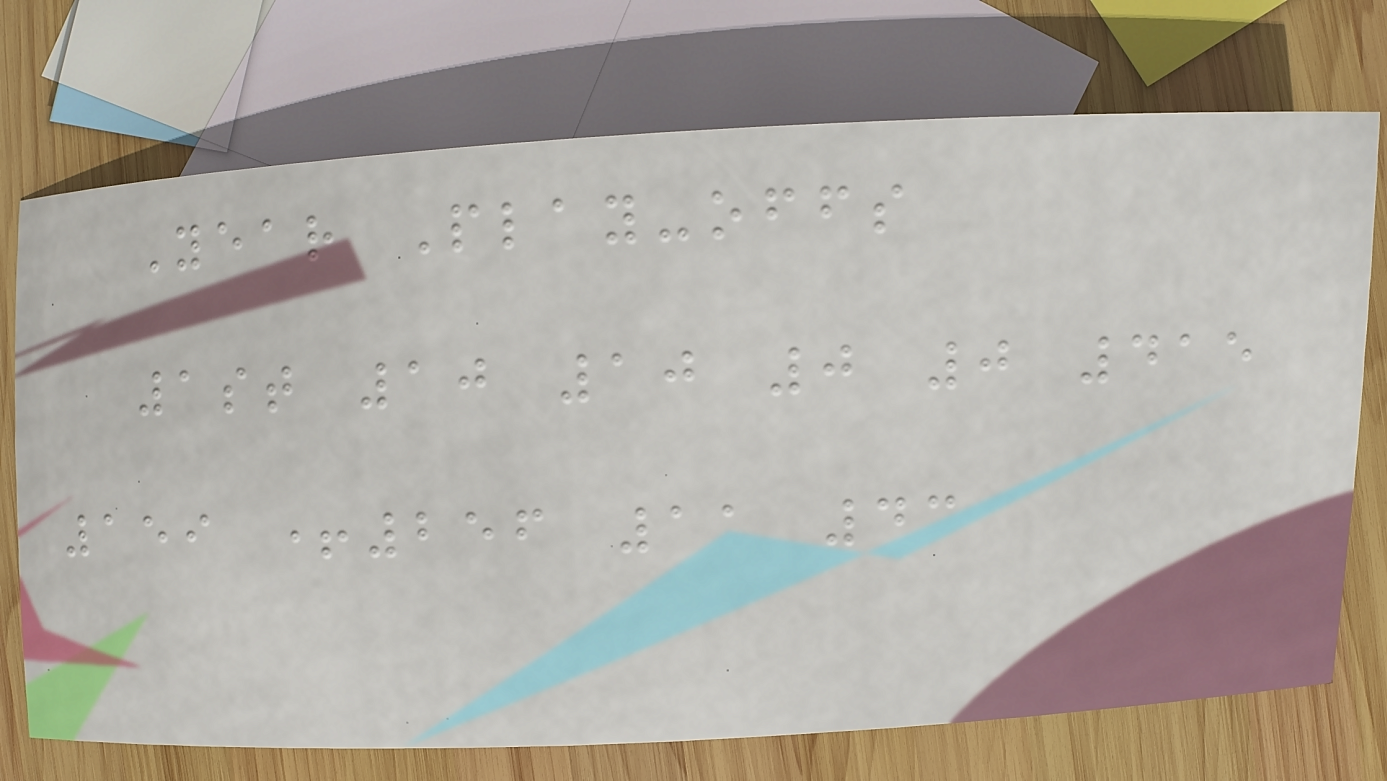Year Play-offs
1st 10 10 0 0 415
159 +256 11 43
